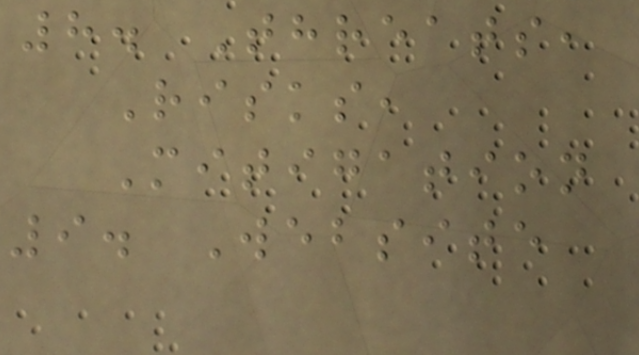8. Threats,
Risks,
Mitigation
9. Website
